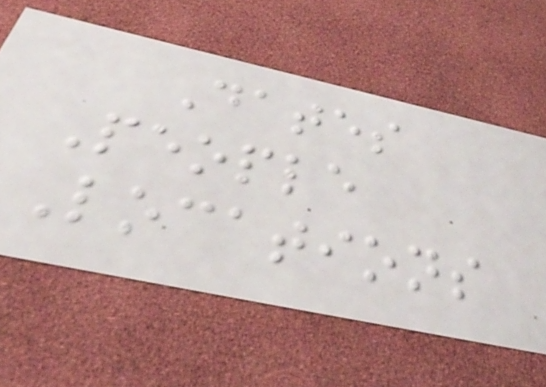Dates
People
Locations
